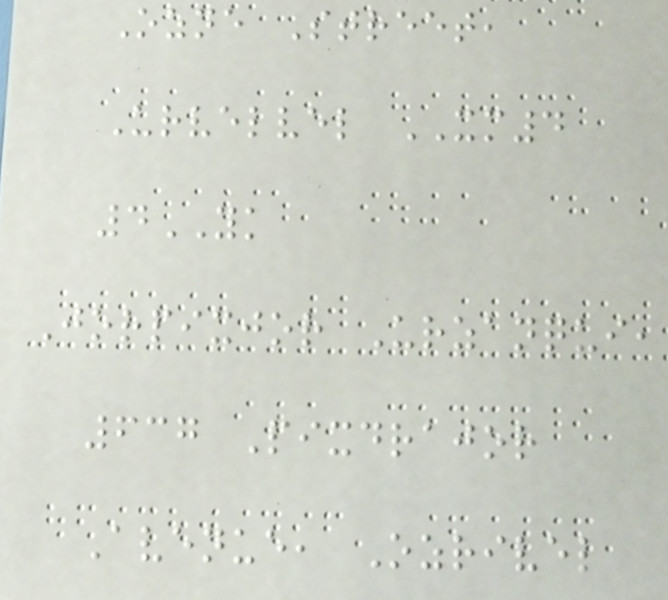Ozne Street,
Urvelvel XM4
4YK
Jorpixjor Urzanqui,
637 Pixdrajor
Avenue, Ozrivel
